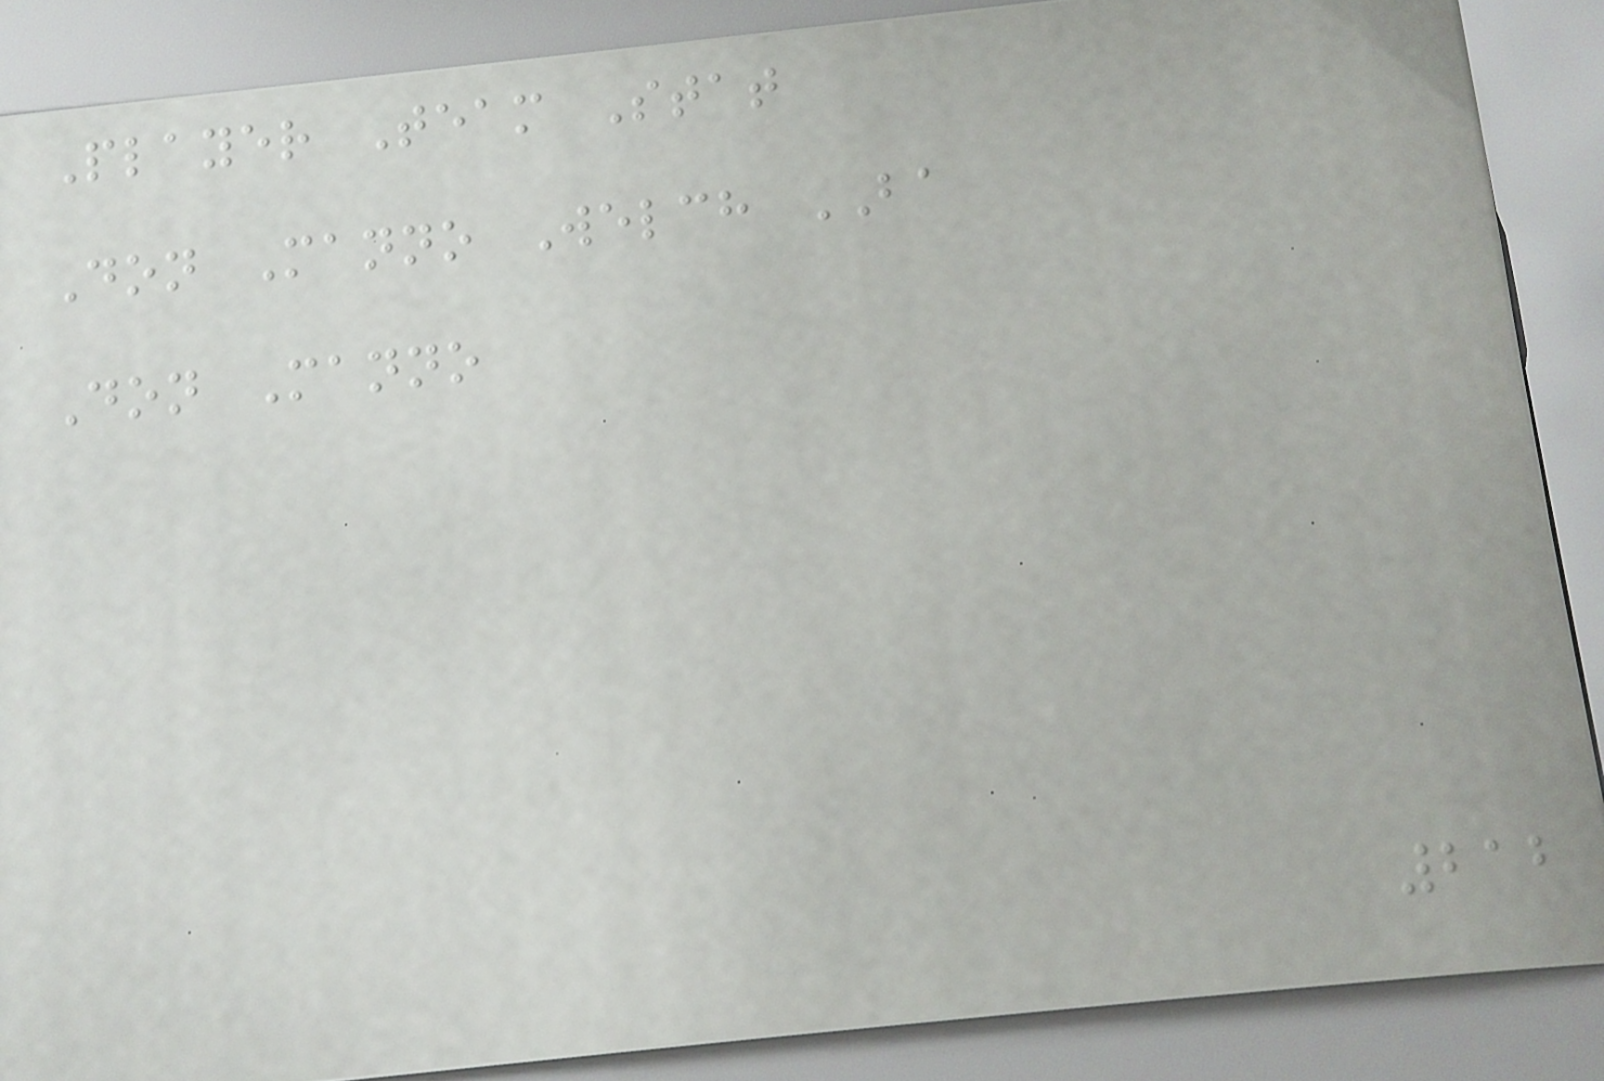Player Team Stat
Don Manno Welch BA
Don Manno
212
